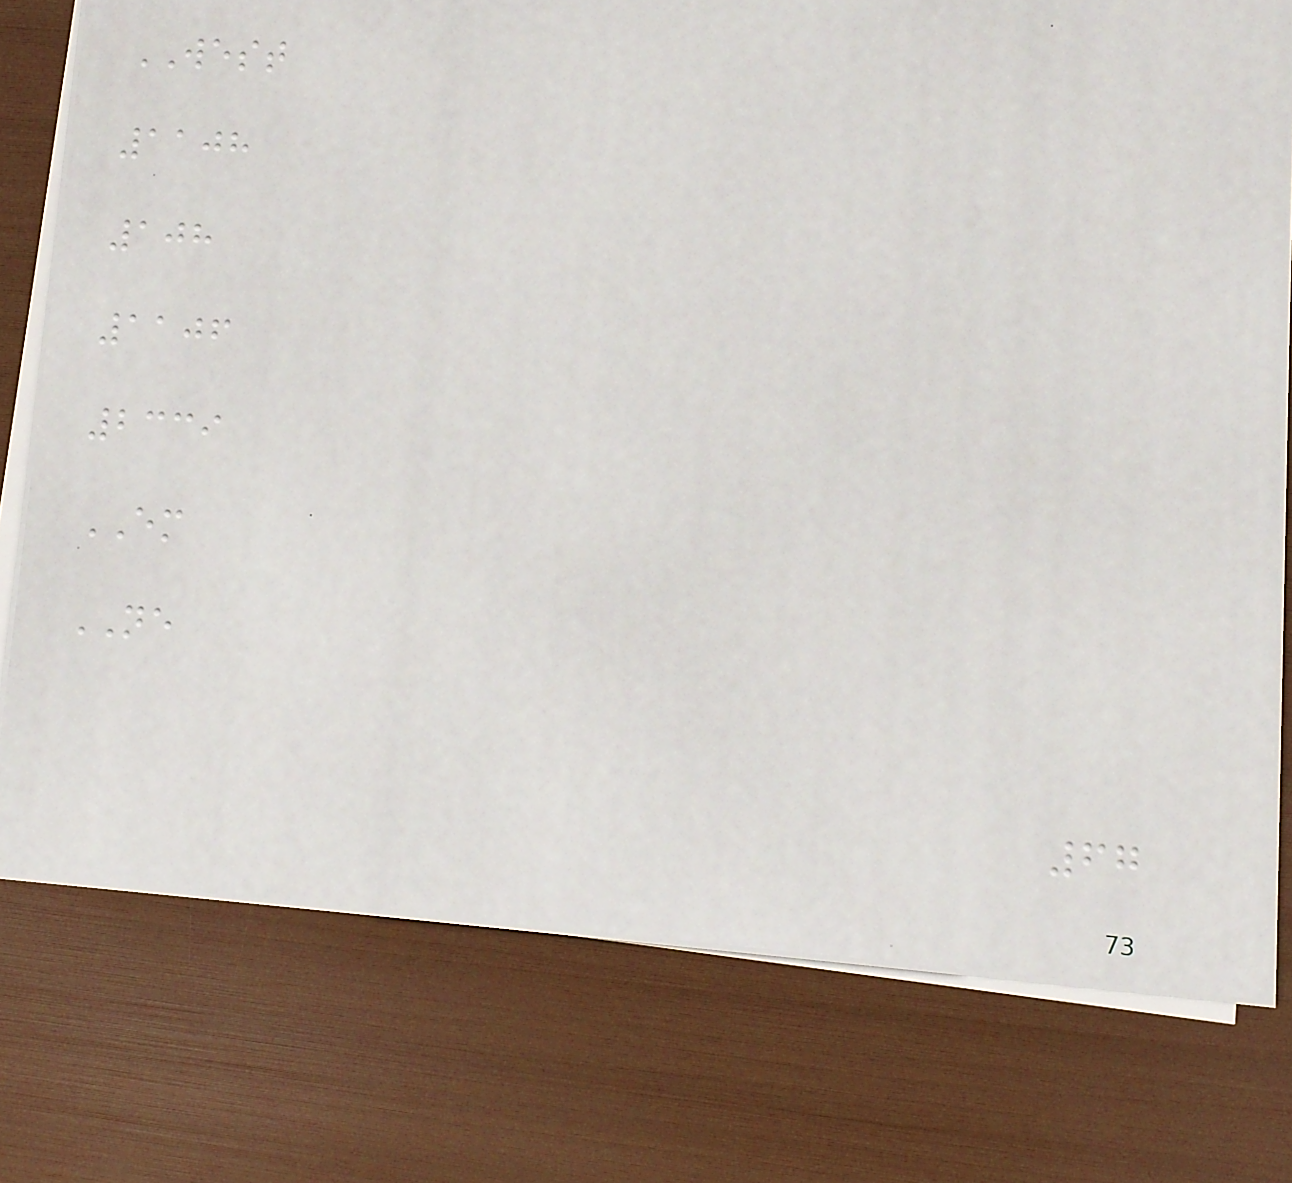WEST
1108
108
1106
2339
EM
NE
67
